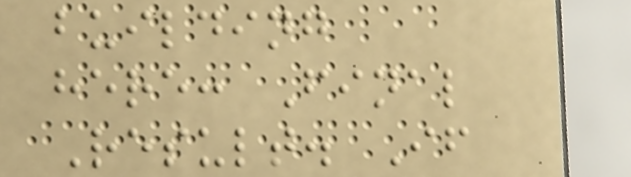building
here: Final
Result. If
